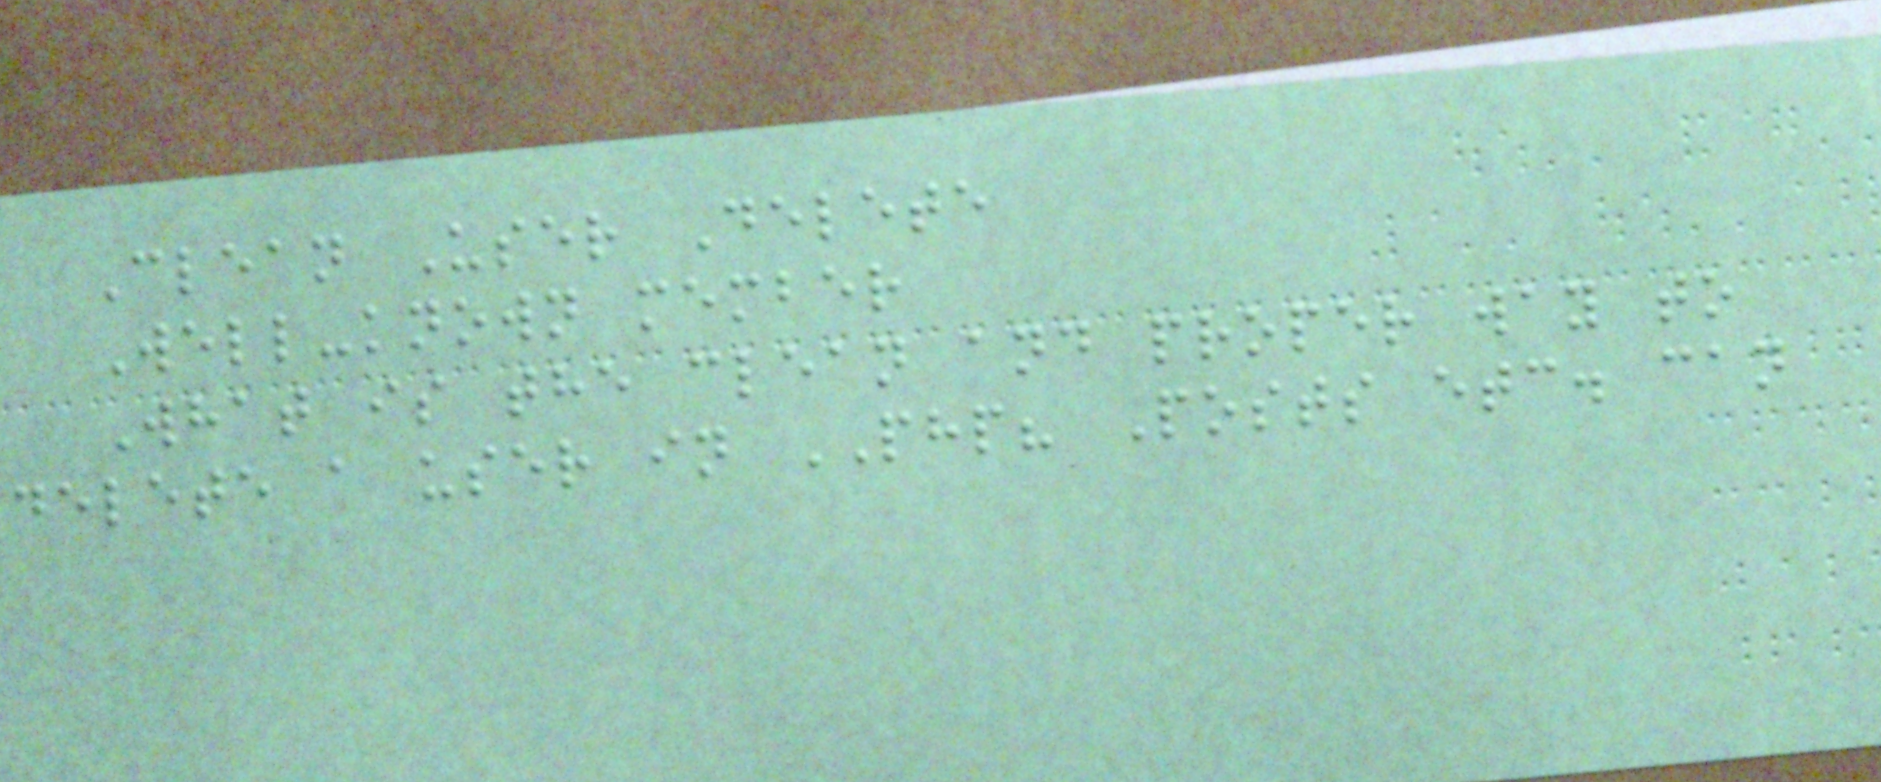Clean User Delete
Well-known member
What is the clean and proper way to
delete a user in PHP? Posts etc. can
